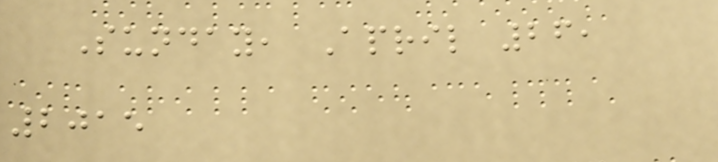Sunday, April 26,
2015
